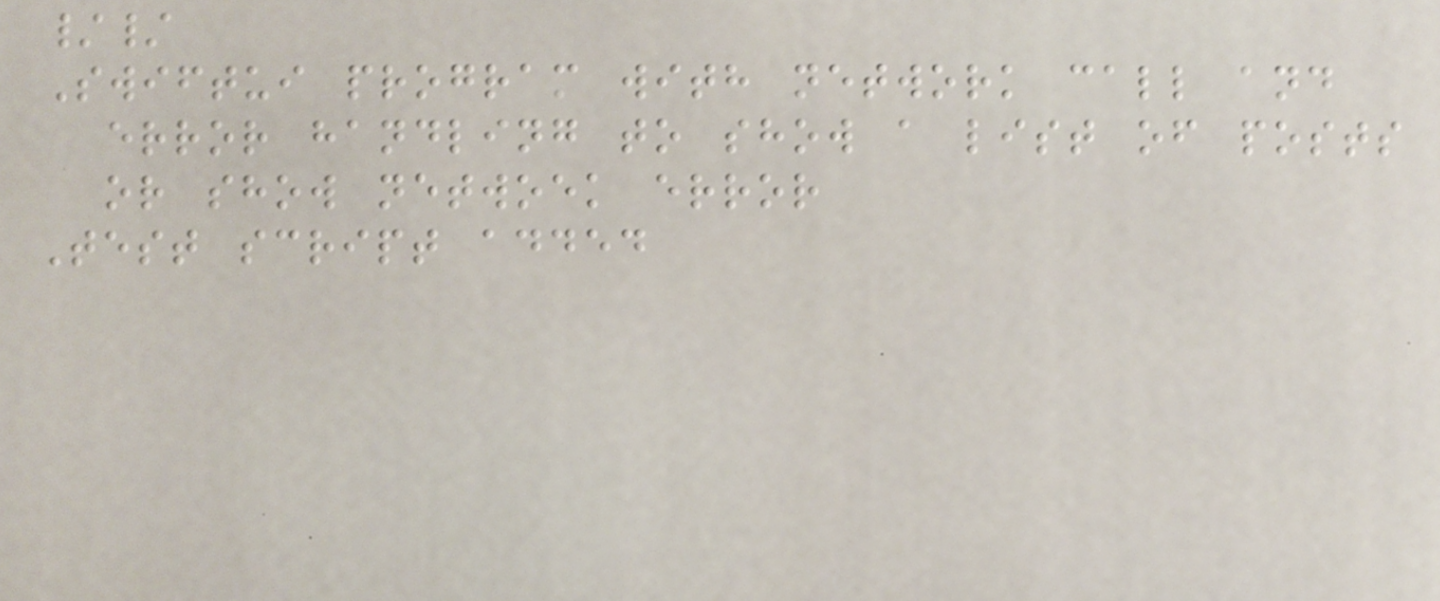//
Swiftui program with network call and
error handling to show a list of posts
or show netwoek error
Test script added
